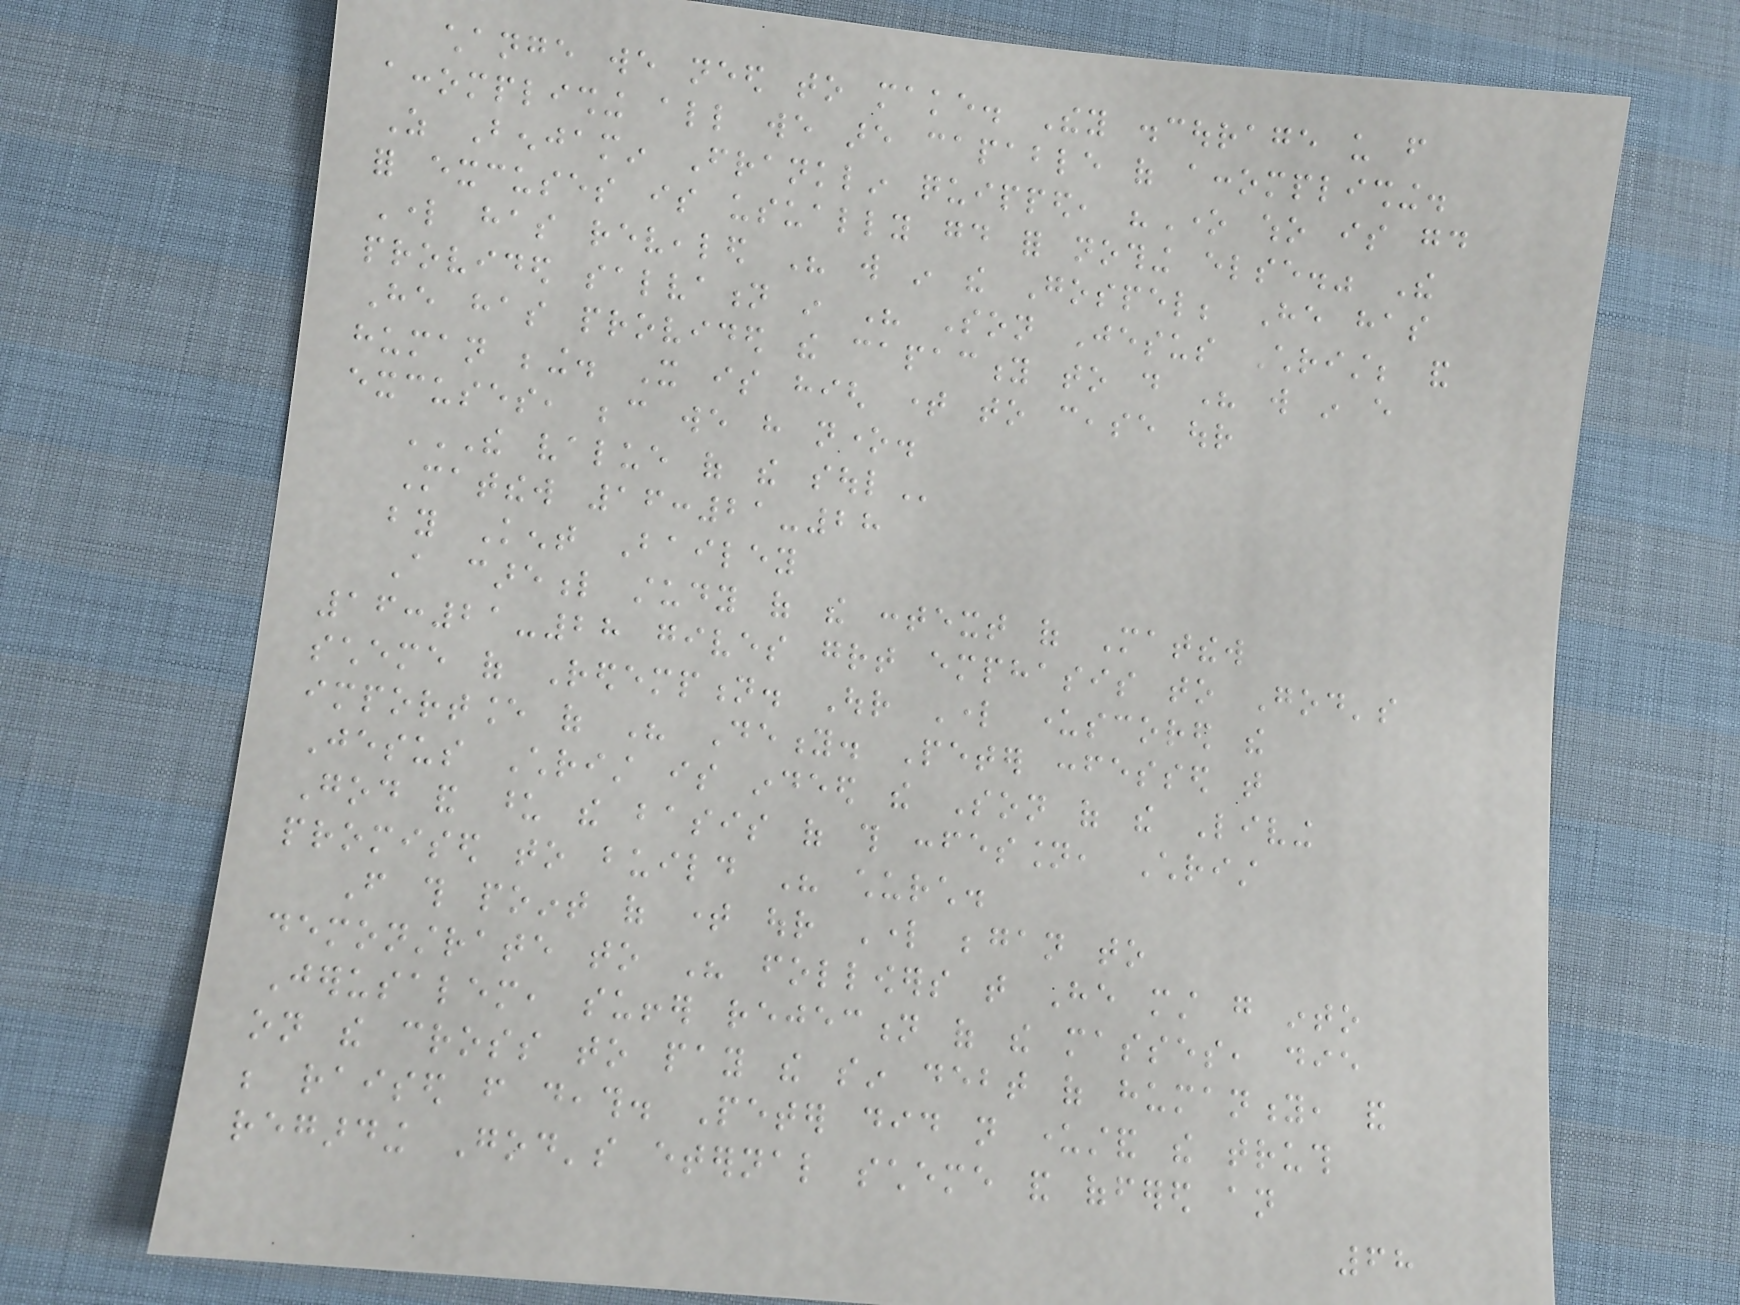change we need to make. They discourage us from
accomplishing all we are capable of accomplishing.
As Benjamin Franklin quipped, "One who is good
for excuses is usually good for nothing else." The
Lord has revealed His will in the Gospel; He has
provided salvation in His Son Jesus Christ; and
He has provided the capacity to do His will in every
human being. It is high time to cease our
excuses, because we have none.
THE VALUE OF THE SOUL
Matthew 16:21-28
by Kent Bailey
A careful study of the context of Matthew
16:21-28 gives great emphasis to God's
scheme of Redemption. Our Lord underscored the
importance of His Deity. Peter confessed that
Jesus Christ is indeed the Son of the Living
God and upon the basis of this confession, Christ
promised to build His church.
From this point of time our Lord began to
demonstrate to His followers that He must go into
Jerusalem, suffer rejection of the masses, die
on the cross to pay the sin debt of humanity, and
be raised from death. Peter did not understand the truth
regarding God's eternal scheme and offered an
68
